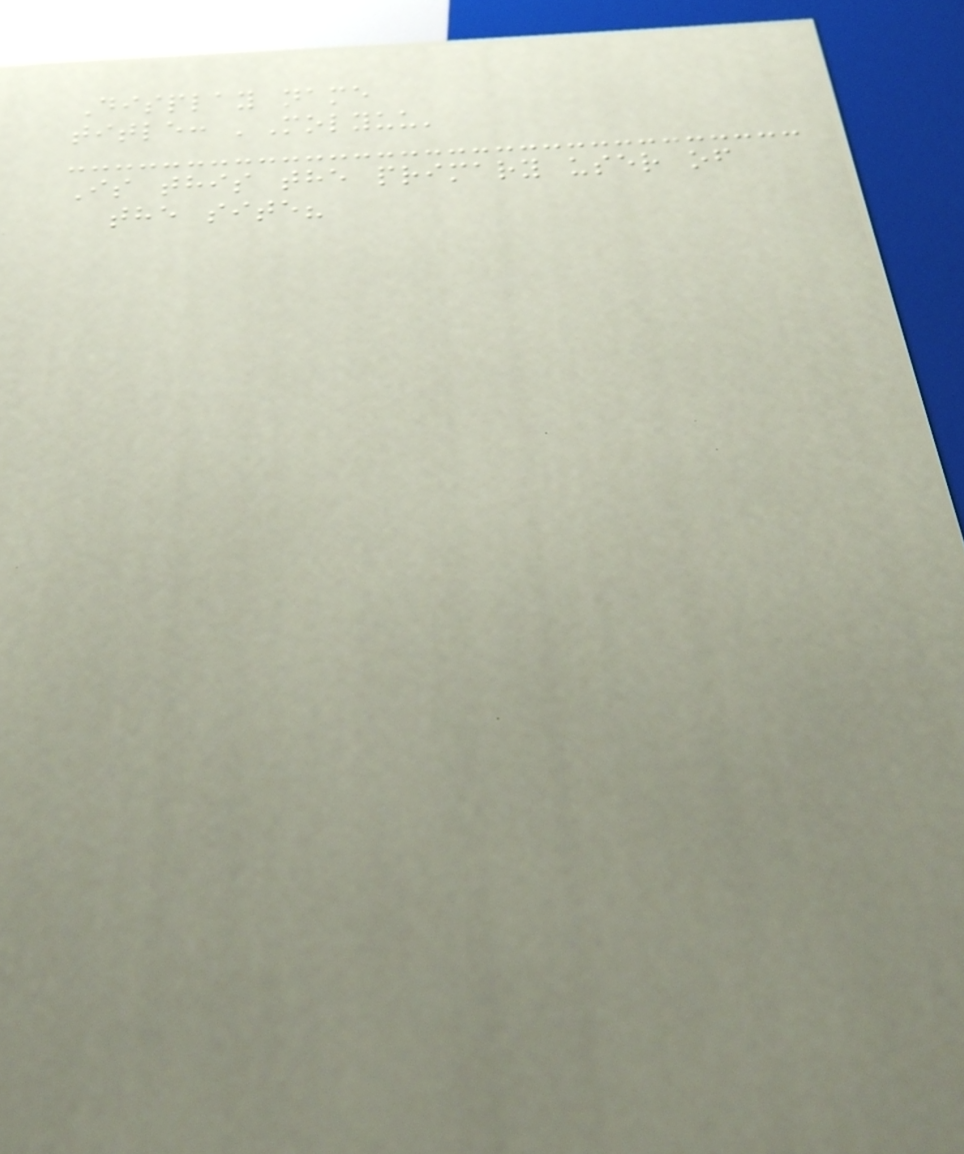Display name
title: 'Molyuu'
Is this the primary user of
the site?
